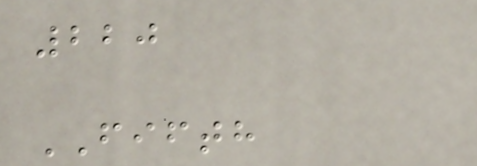220
FIFTH
